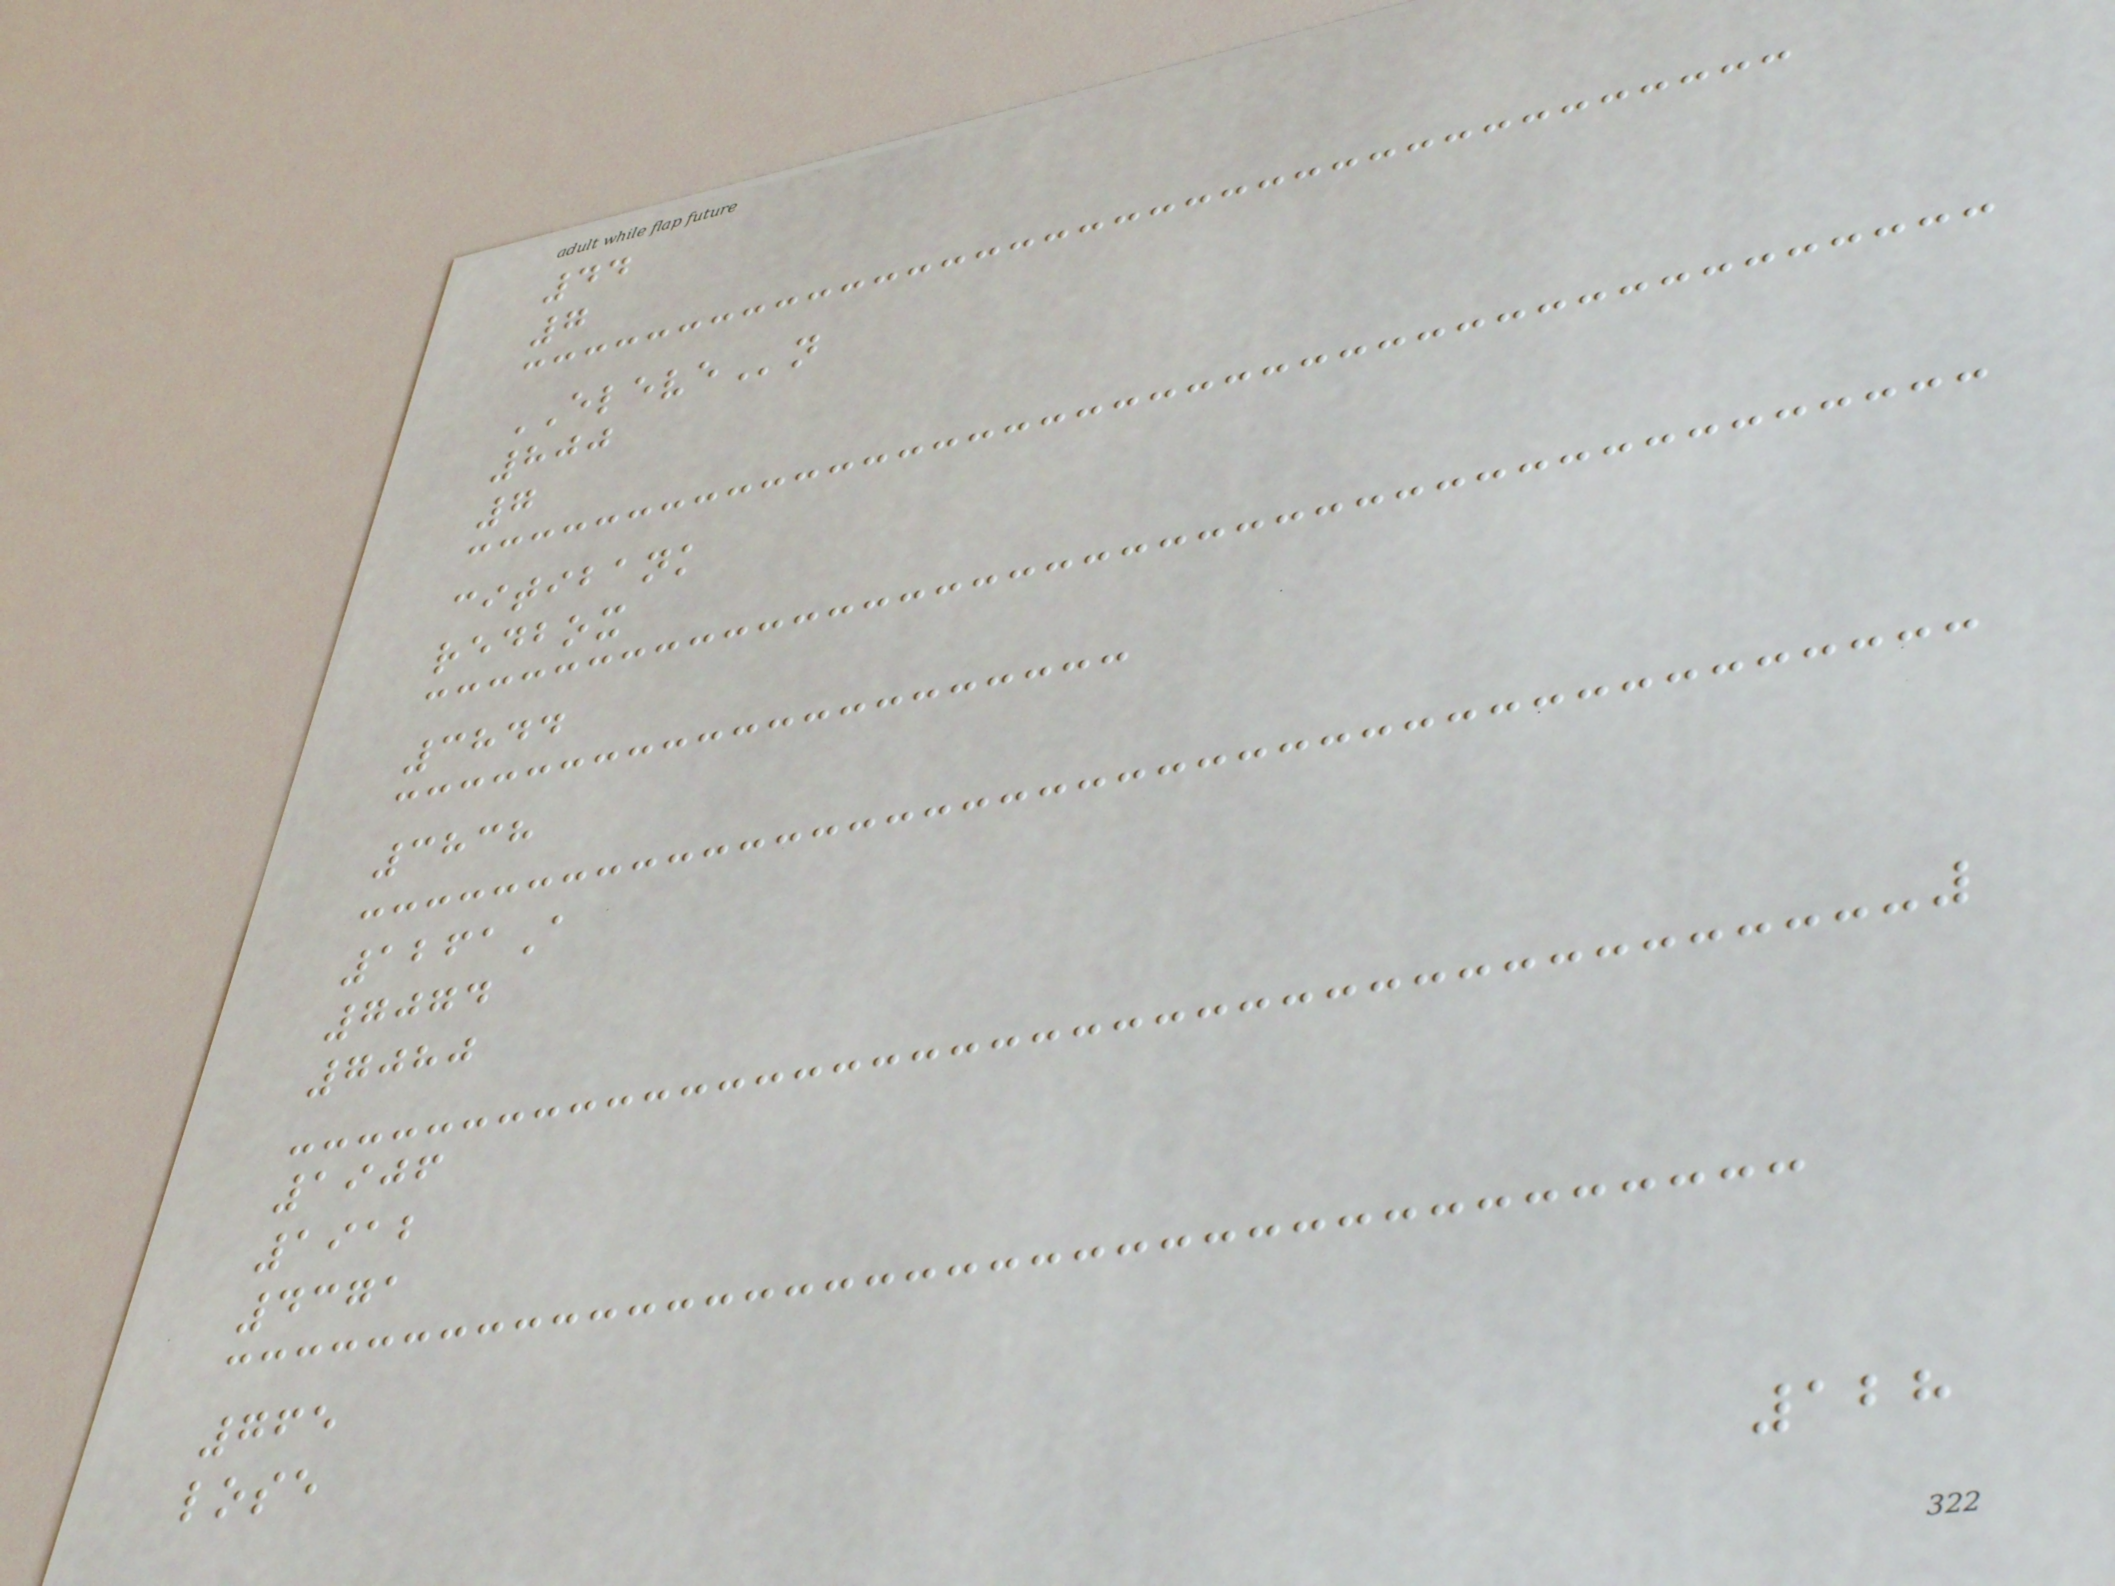44
7
ELEVEn
800
7
citibank
redbox
3844
3838
1261A
7074
7080
1906
1912
4371
765
lose
128
